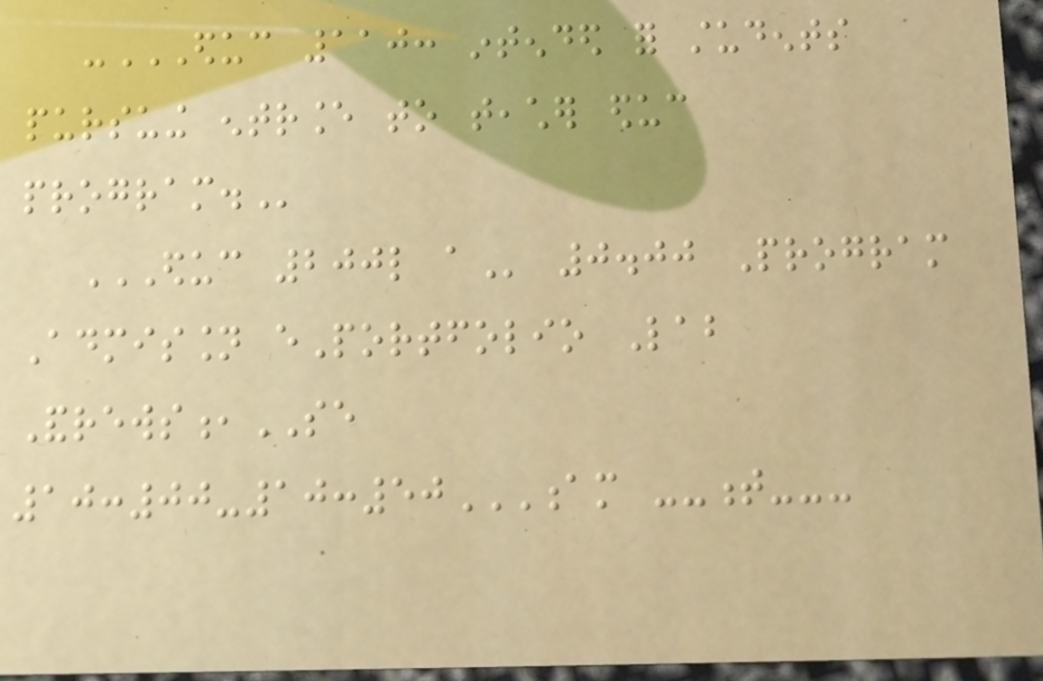-EDUC 110: INTENDED FOR STUDENTS
PURSUING ENTRANCE TO TEACHER EDUC
PROGRAM.
EDUC 200L A 0.00 Program
Admission ePortfolio Lab
Andrews,SE
10:00-10:50AM --T---
